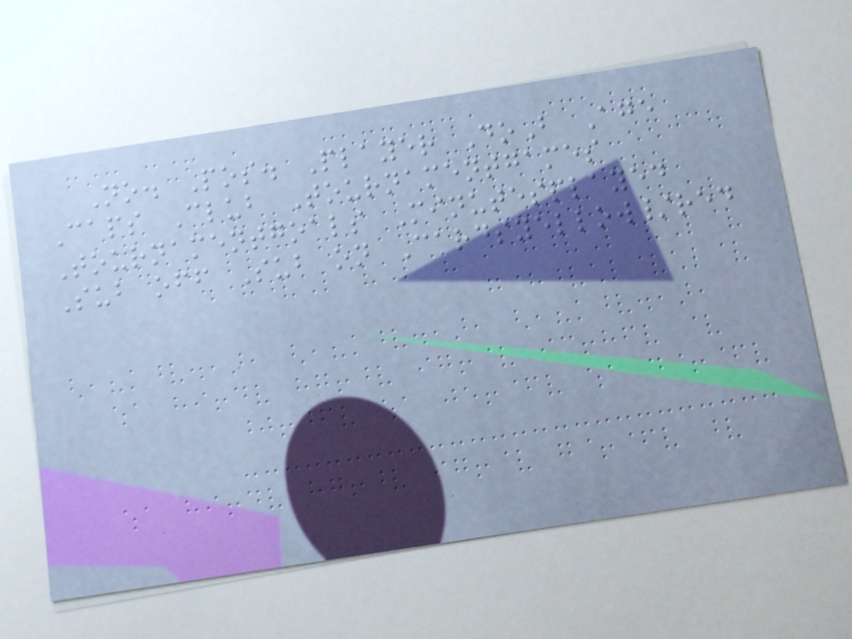No. Pos. Player DoB Age
Caps Club Tournamentgames
Tournamentgoals Minutesplayed
Sub off Sub on Cardsyellow/red
